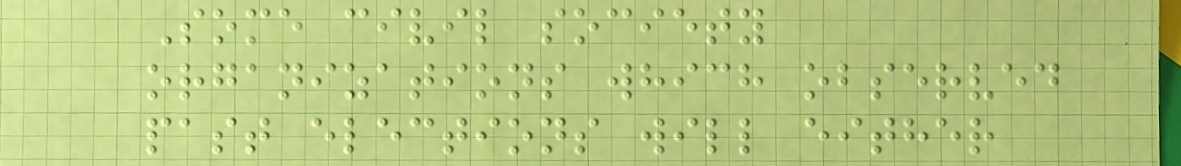Some civil society
organizations which observed
past elections will either
